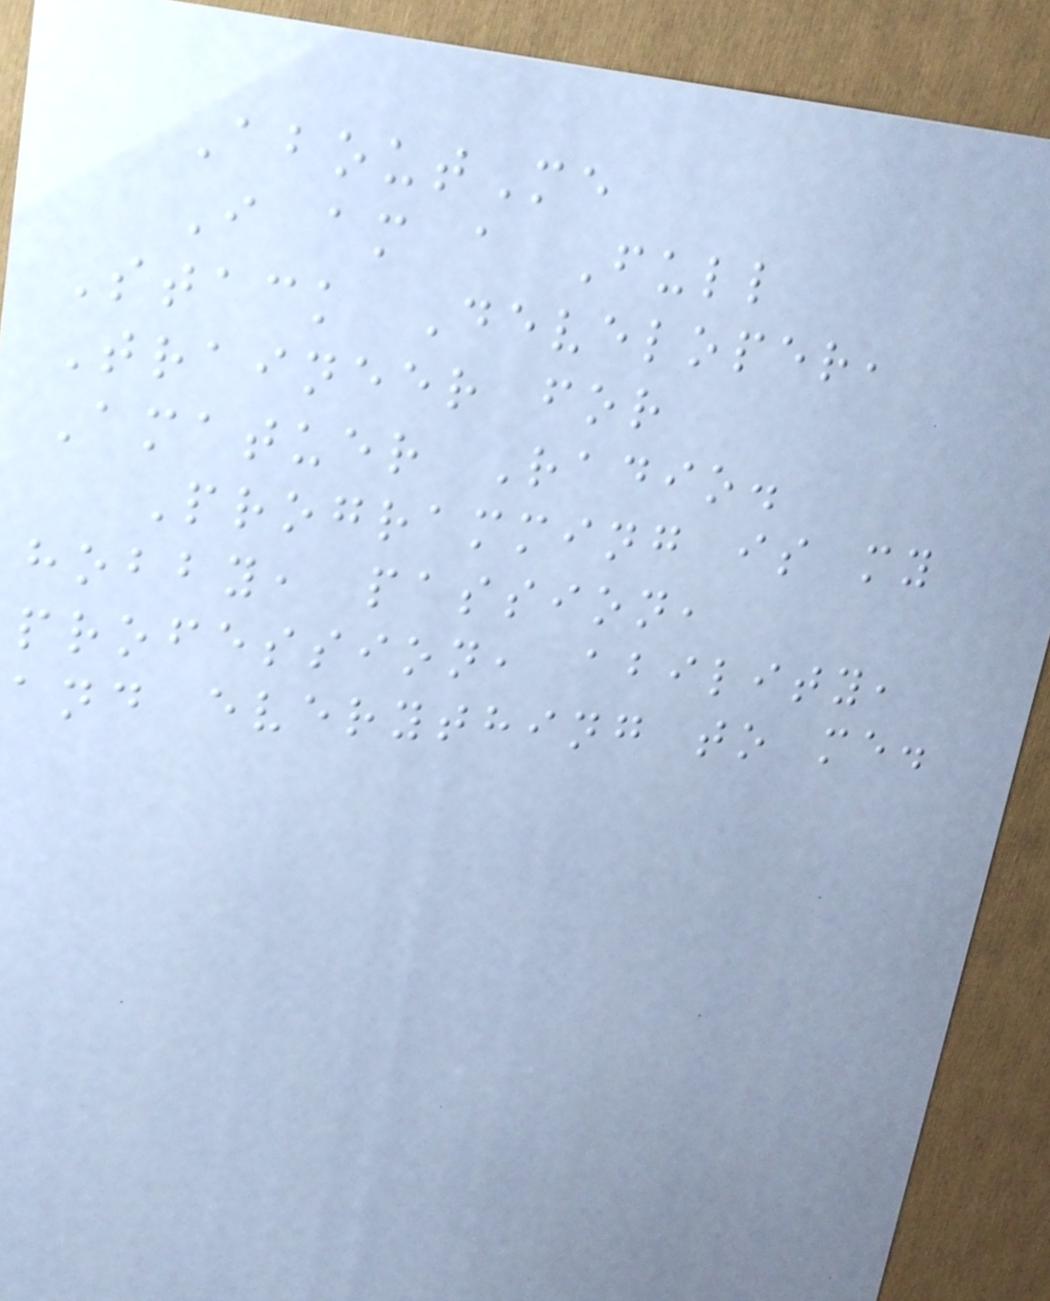AboutMe
I am a Full
Stack Developer,
Traineer for
Amatuer Radio.
Programming is my
hobby, passion,
profession, ability,
and everything to me.
